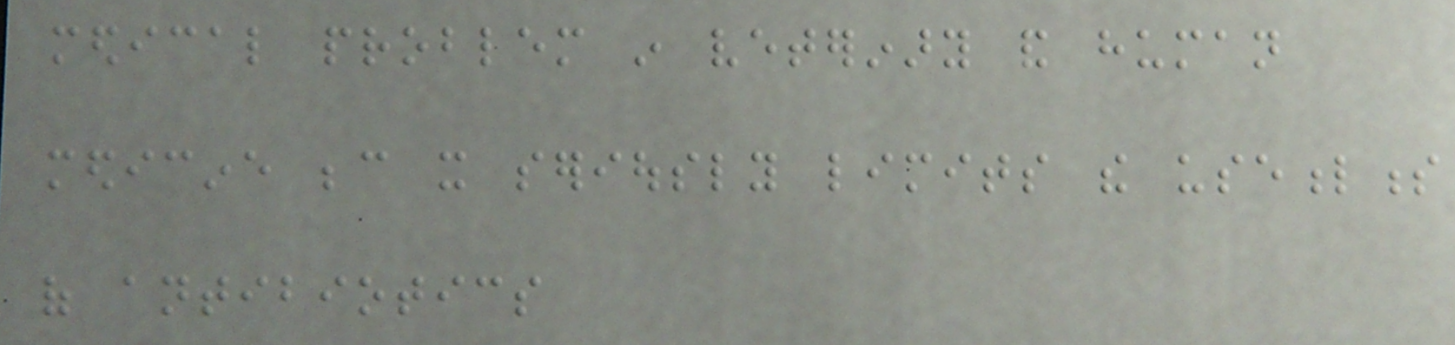medical problem in veterinary and human
medicine because it seriously limits the usefulness
of antibiotics
